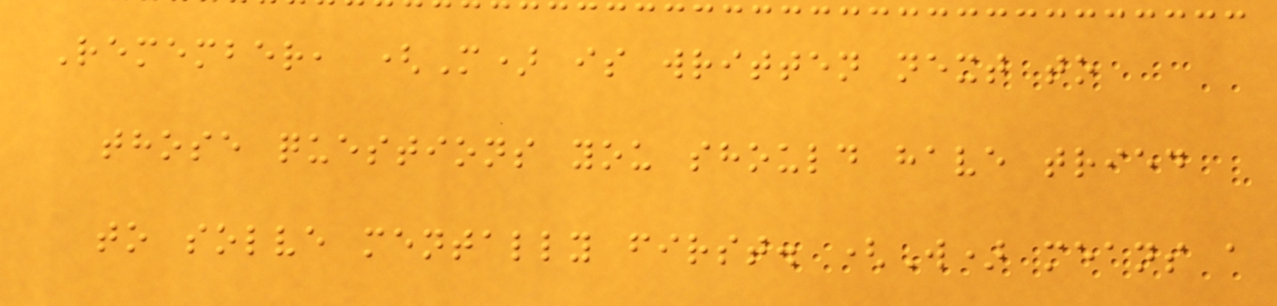Remember, (M) is written next to
those questions you should have tried
to solve mentally first. (W) means a
